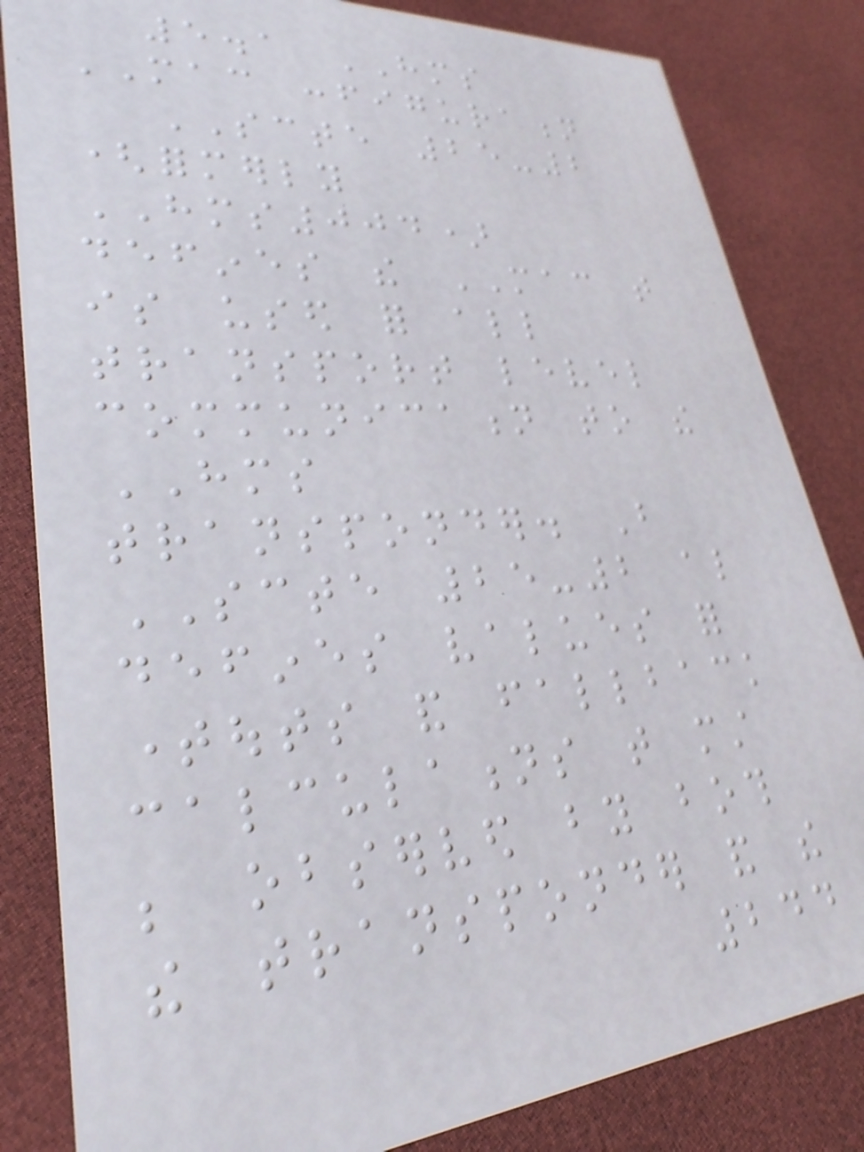5.1 HMS
MAC configuration
SCTE 25-2
(formerly
HMS004)
defines the MAC that
is used for all
transport level
communication to the
HMS
transponder. But
SCTE 25-2 also
defines values for
timeouts and fallback
calculations that must
be observed by both
the transponder and the
244
